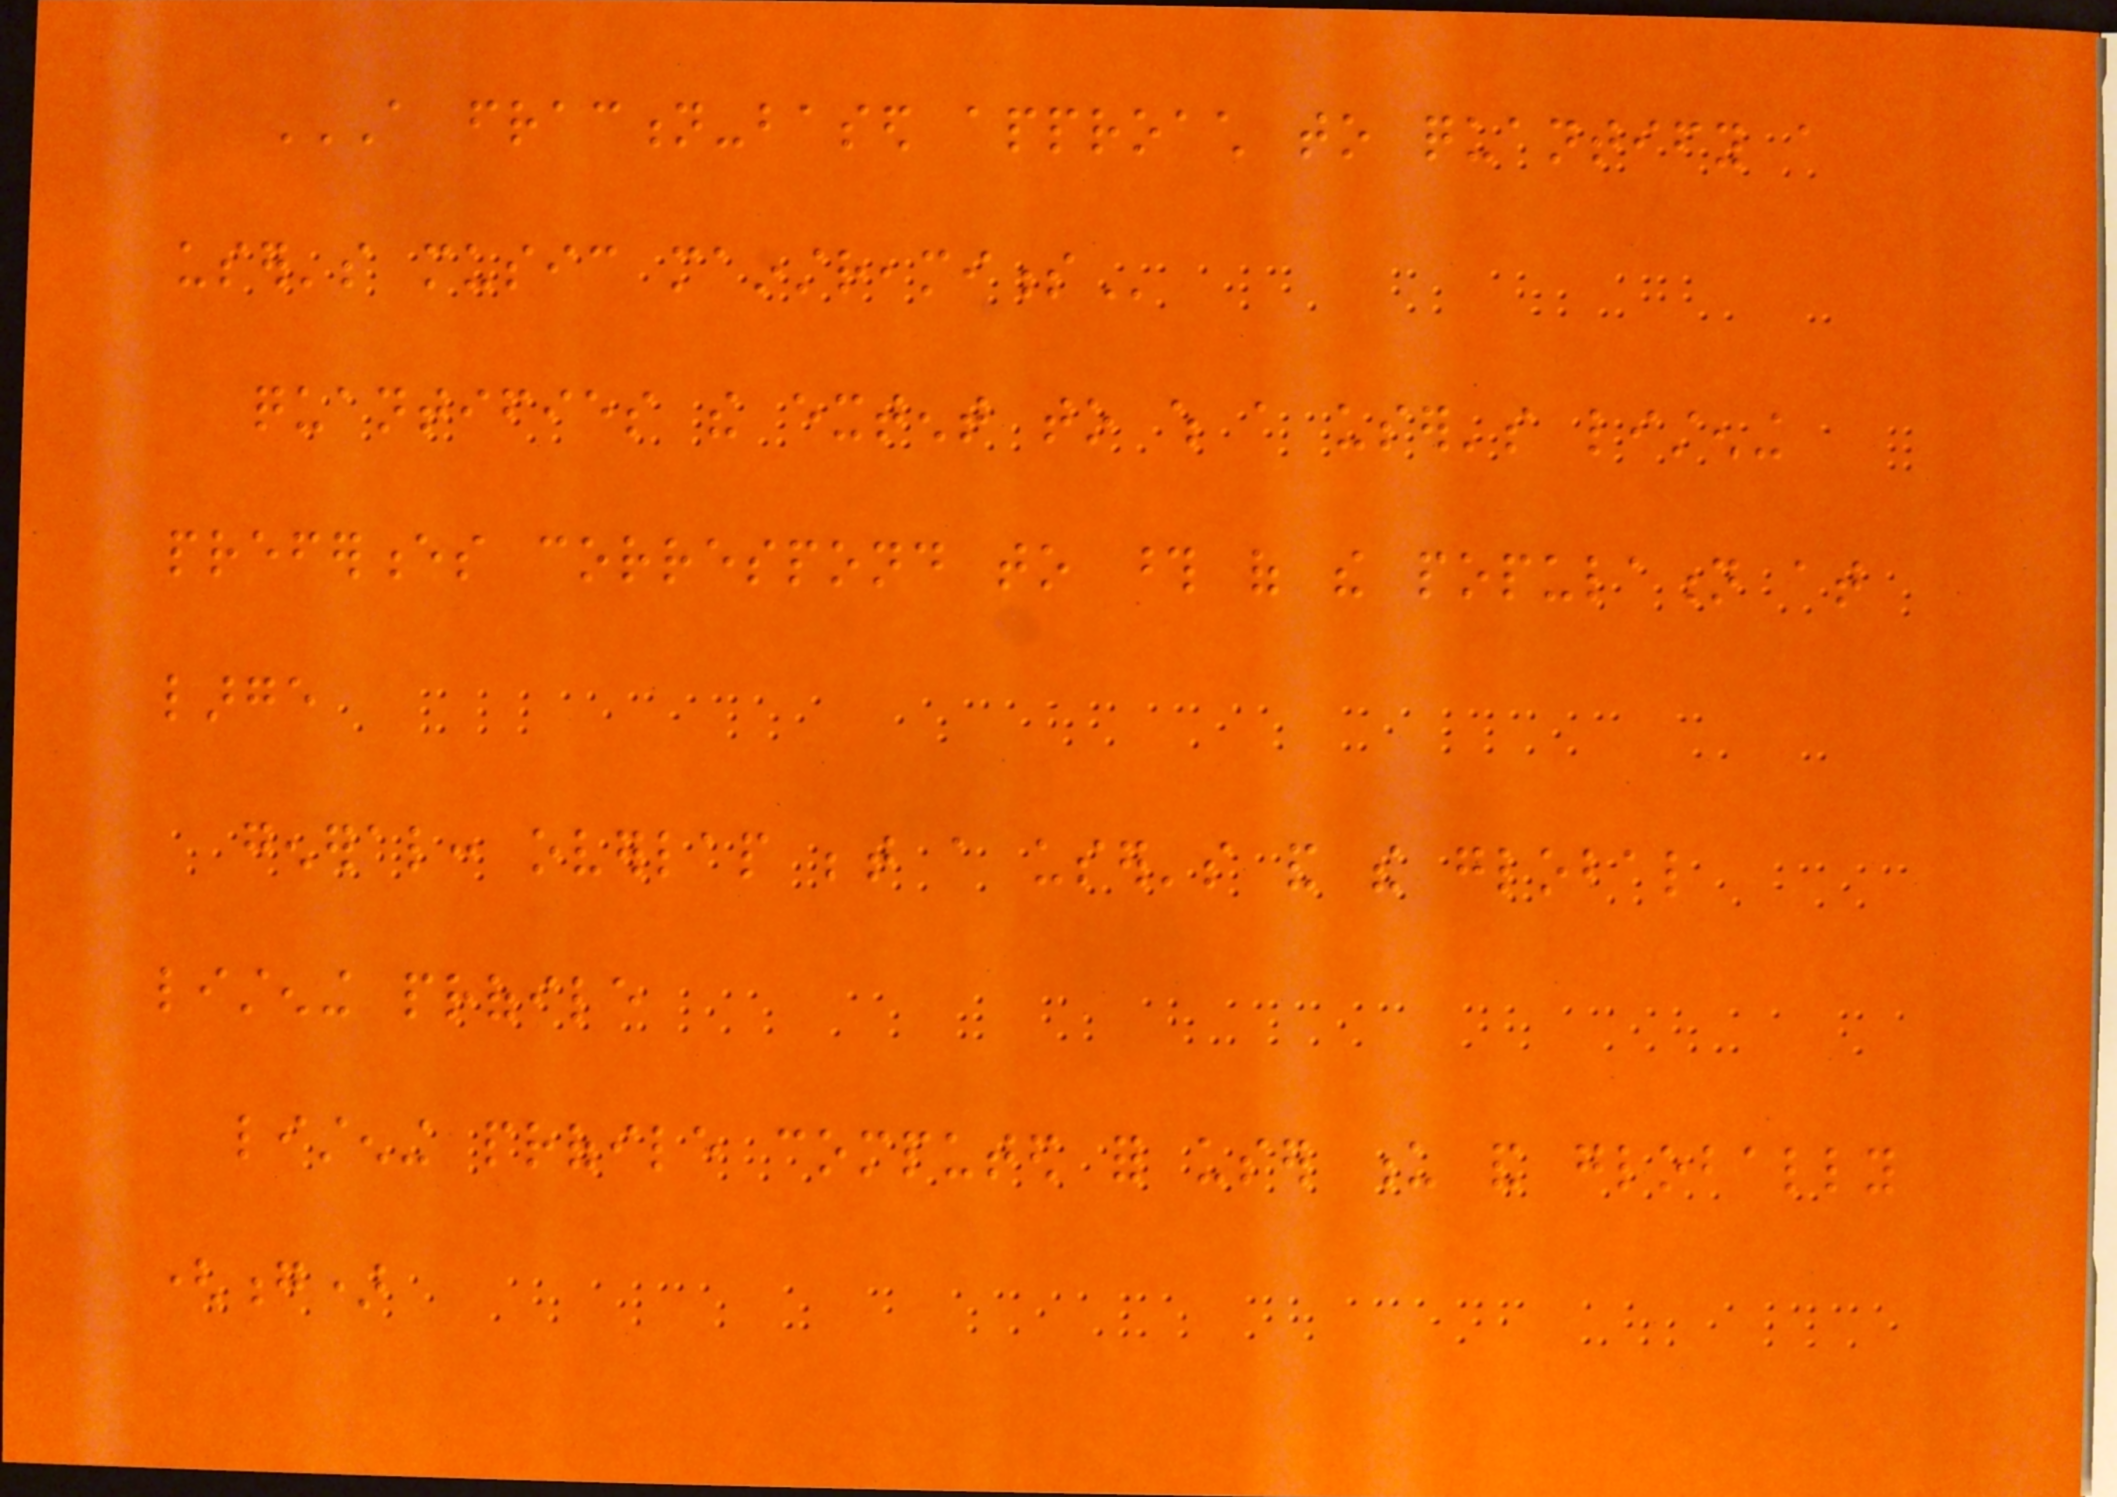A FRACTION-BASED APPROACH TO QUANTIFY A
USER'S MUSIC MAINSTREAMINESS
quantifies the extent to which a user's listening
preferences correspond to those of the population at
large
general: overlap between a user's and the global
listening profile
listening profile computed for user u and globally
(g)
